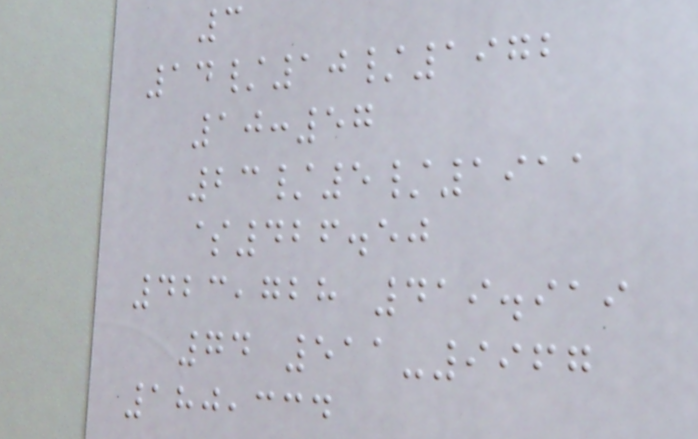3
14/10/1972
10:57
23/5/1911
$426.50
423,728 419.919
74 511-9967
180,334
